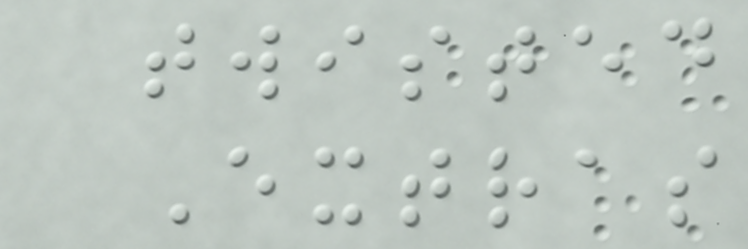twisted
Extras
